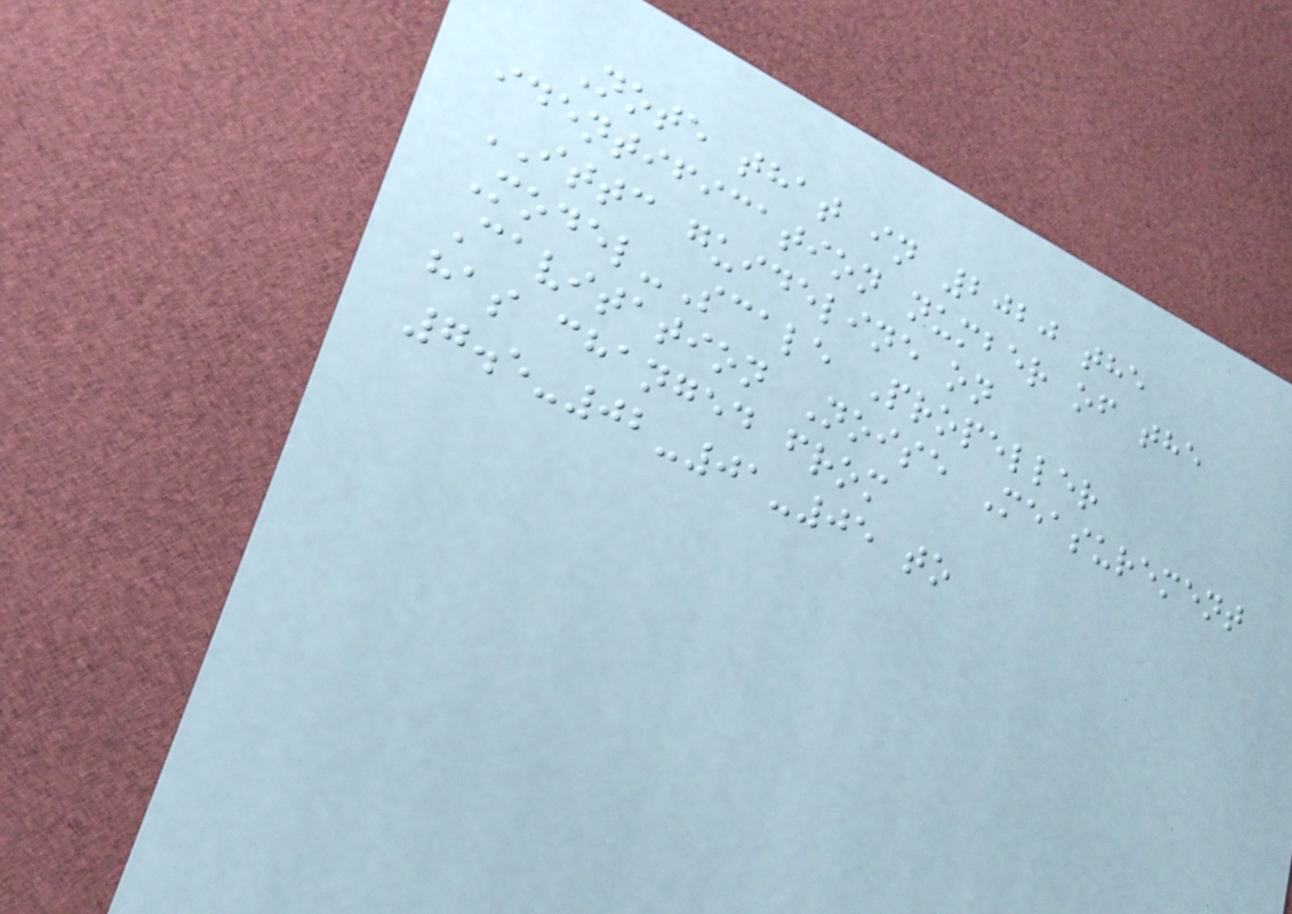Note that in 2020 the
identification number of the
ITTC guideline on
Model-Scale Propeller
Cavitation Noise Measurement
has changed from
7.5-02-01-05 to
